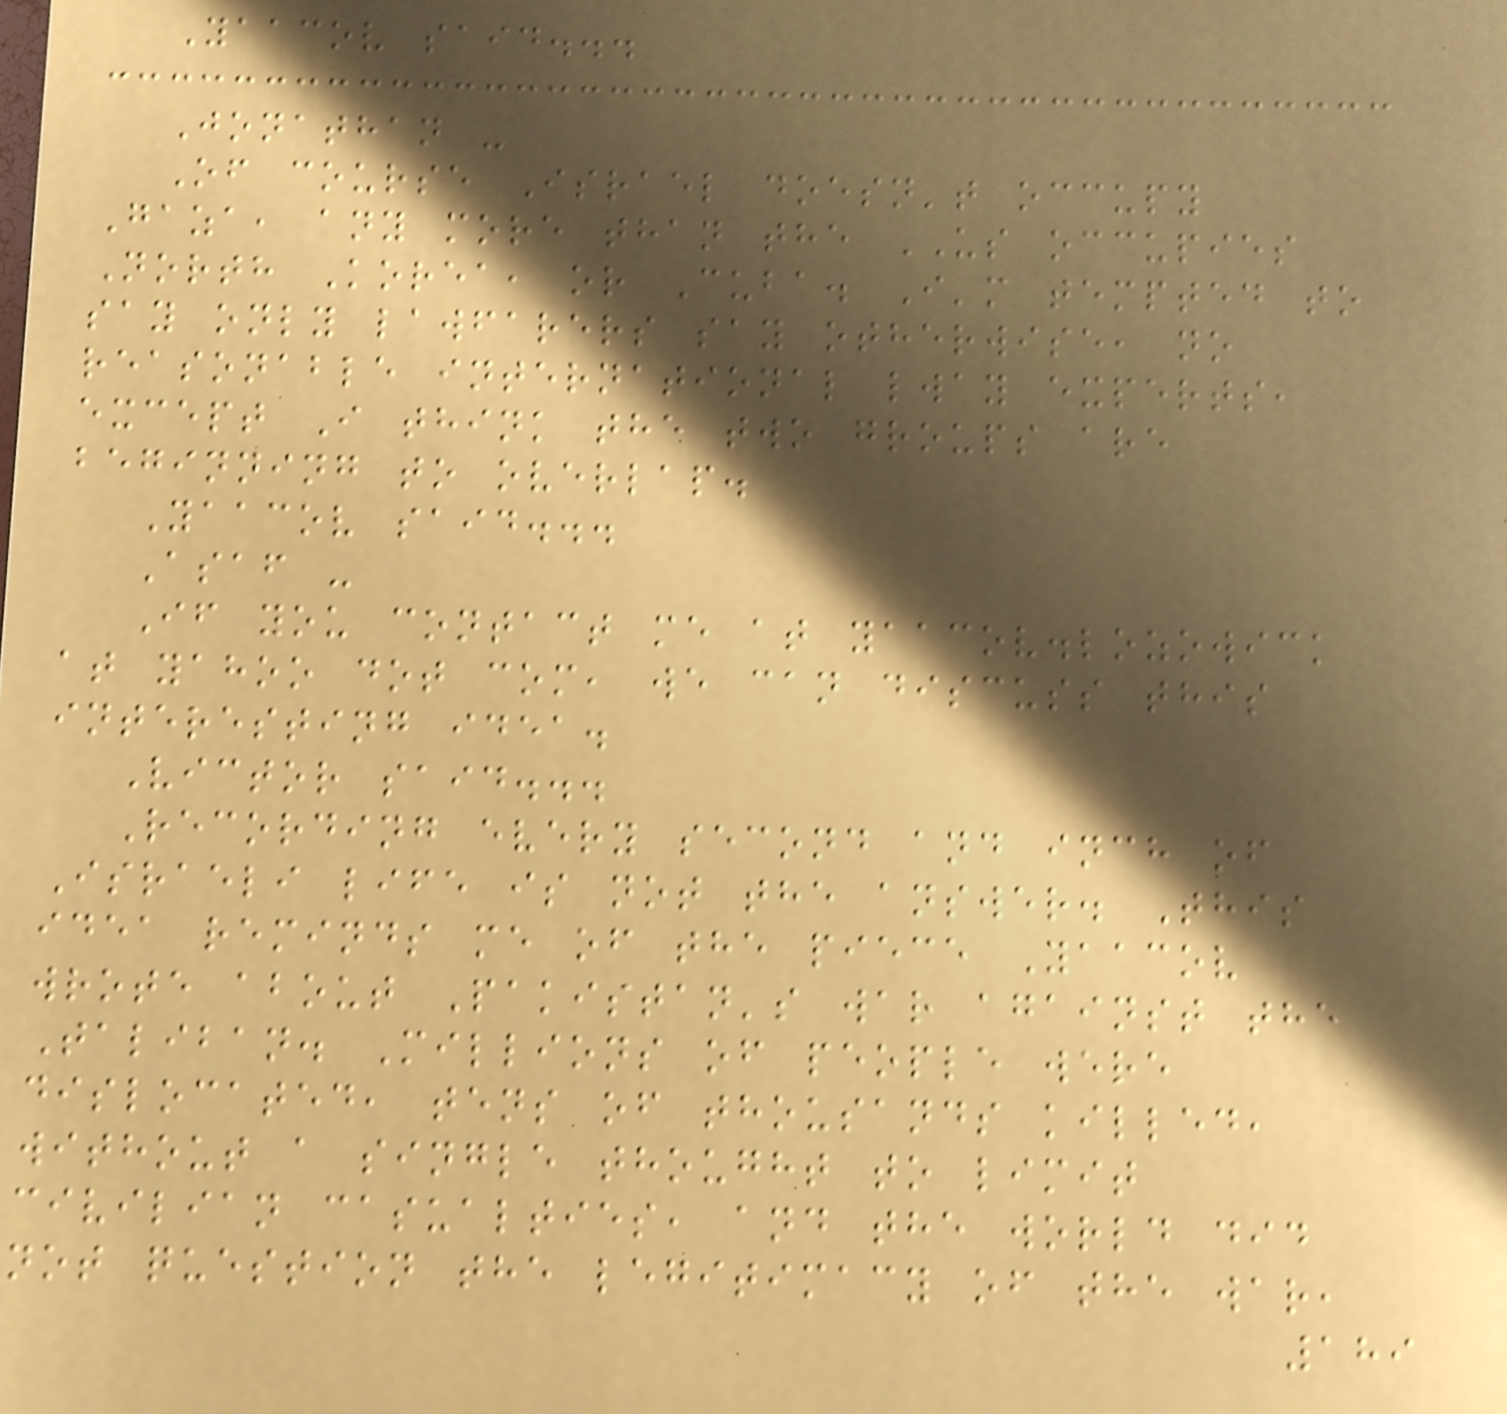Yaacov said...
Jonathan -
Of course Israel doesn't occupy
Gaza, any more than the US occupies
North Korea, or Cuba. I'm tempted to
say only lawfarers say otherwise, no
reasonable international lway experts,
except I think the two groups are
beginning to overlap.
Yaacov said...
Asaf -
If you contact me at yaacov.lozowick
at yahoo dot com, we can discuss this
interesting idea.
Victor said...
Recording every second and inch of
Israeli life is not the answer. This
idea reminds me of the piece Yaacov
wrote about Pakistan's war against the
Taliban. Millions of people were
dislocated, tens of thousands killed,
without a single thought to limit
civilian casualties, and the world did
not question the legitimacy of the war,
189
